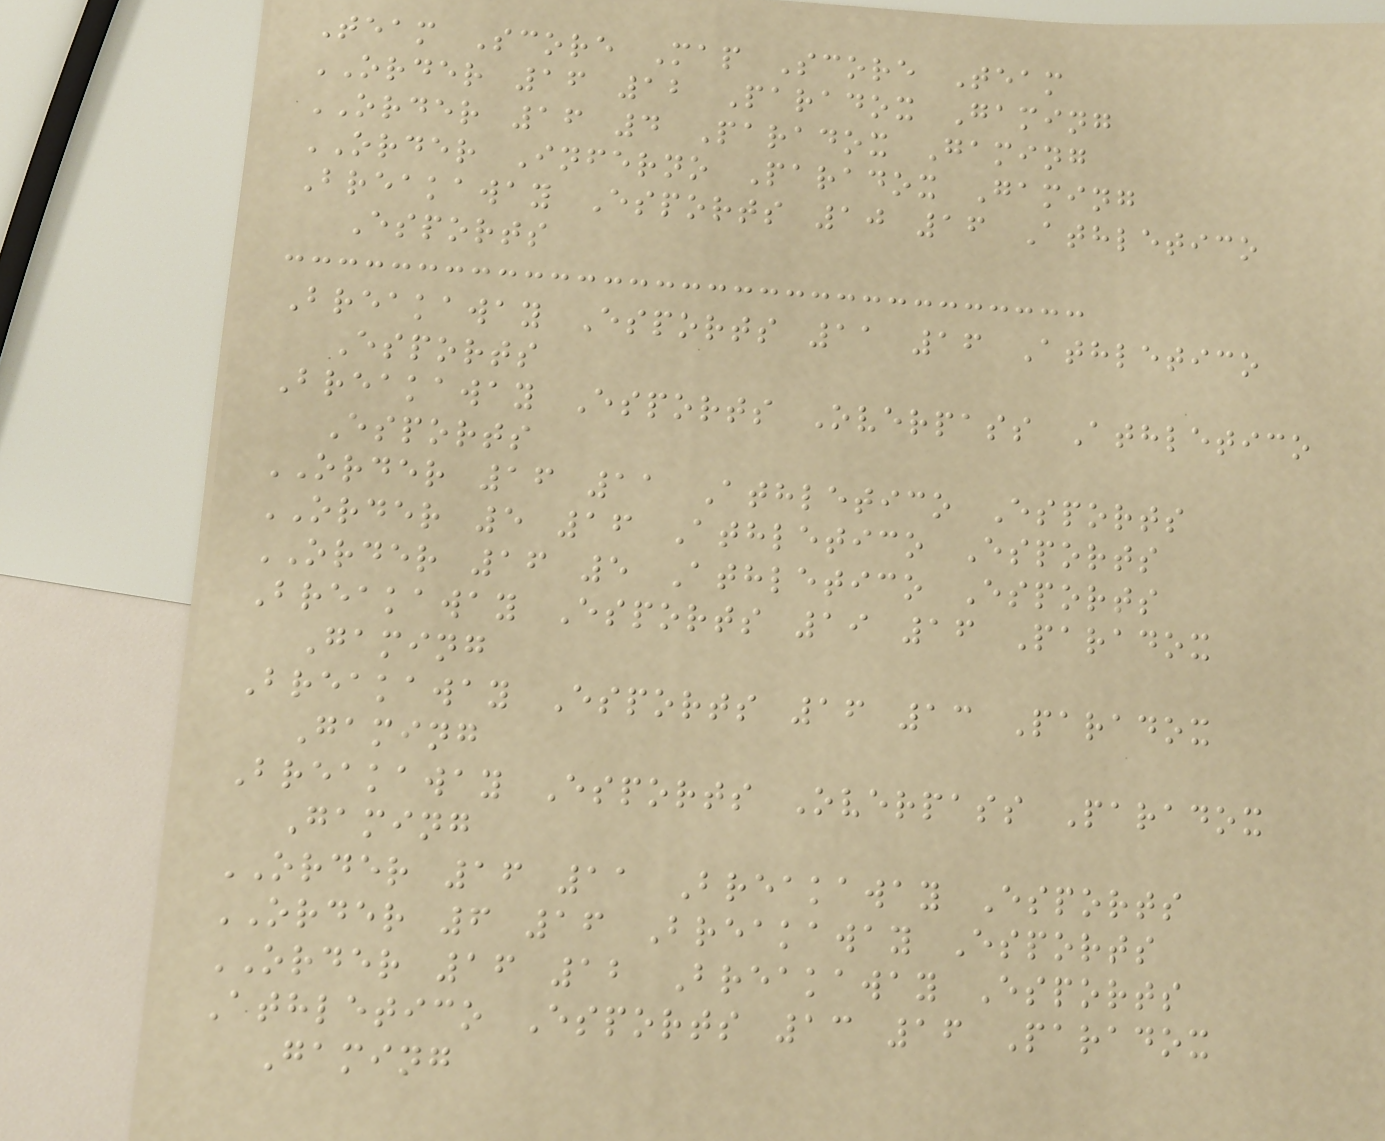Team Score Map Score Team
ORDER 16 12 Paradox Gaming
ORDER 16 4 Paradox Gaming
ORDER Inferno Paradox Gaming
Breakaway Esports 10 16 Athletico
Esports
Breakaway Esports 11 16 Athletico
Esports
Breakaway Esports Overpass Athletico
Esports
ORDER 16 11 Athletico Esports
ORDER 5 16 Athletico Esports
ORDER 16 5 Athletico Esports
Breakaway Esports 19 16 Paradox
Gaming
Breakaway Esports 16 13 Paradox
Gaming
Breakaway Esports Overpass Paradox
Gaming
ORDER 16 11 Breakaway Esports
ORDER 6 16 Breakaway Esports
ORDER 16 12 Breakaway Esports
Athletico Esports 13 16 Paradox
Gaming
